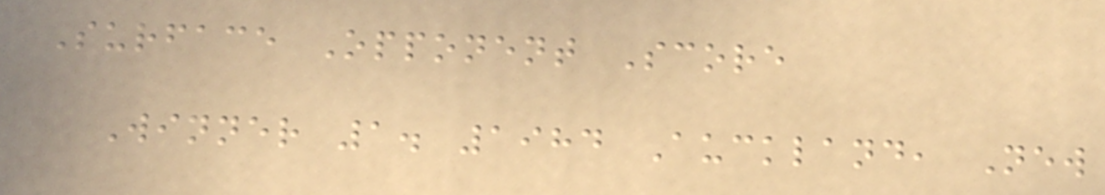Surface Opponent Score
Winner 1. 1984 Auckland, New
